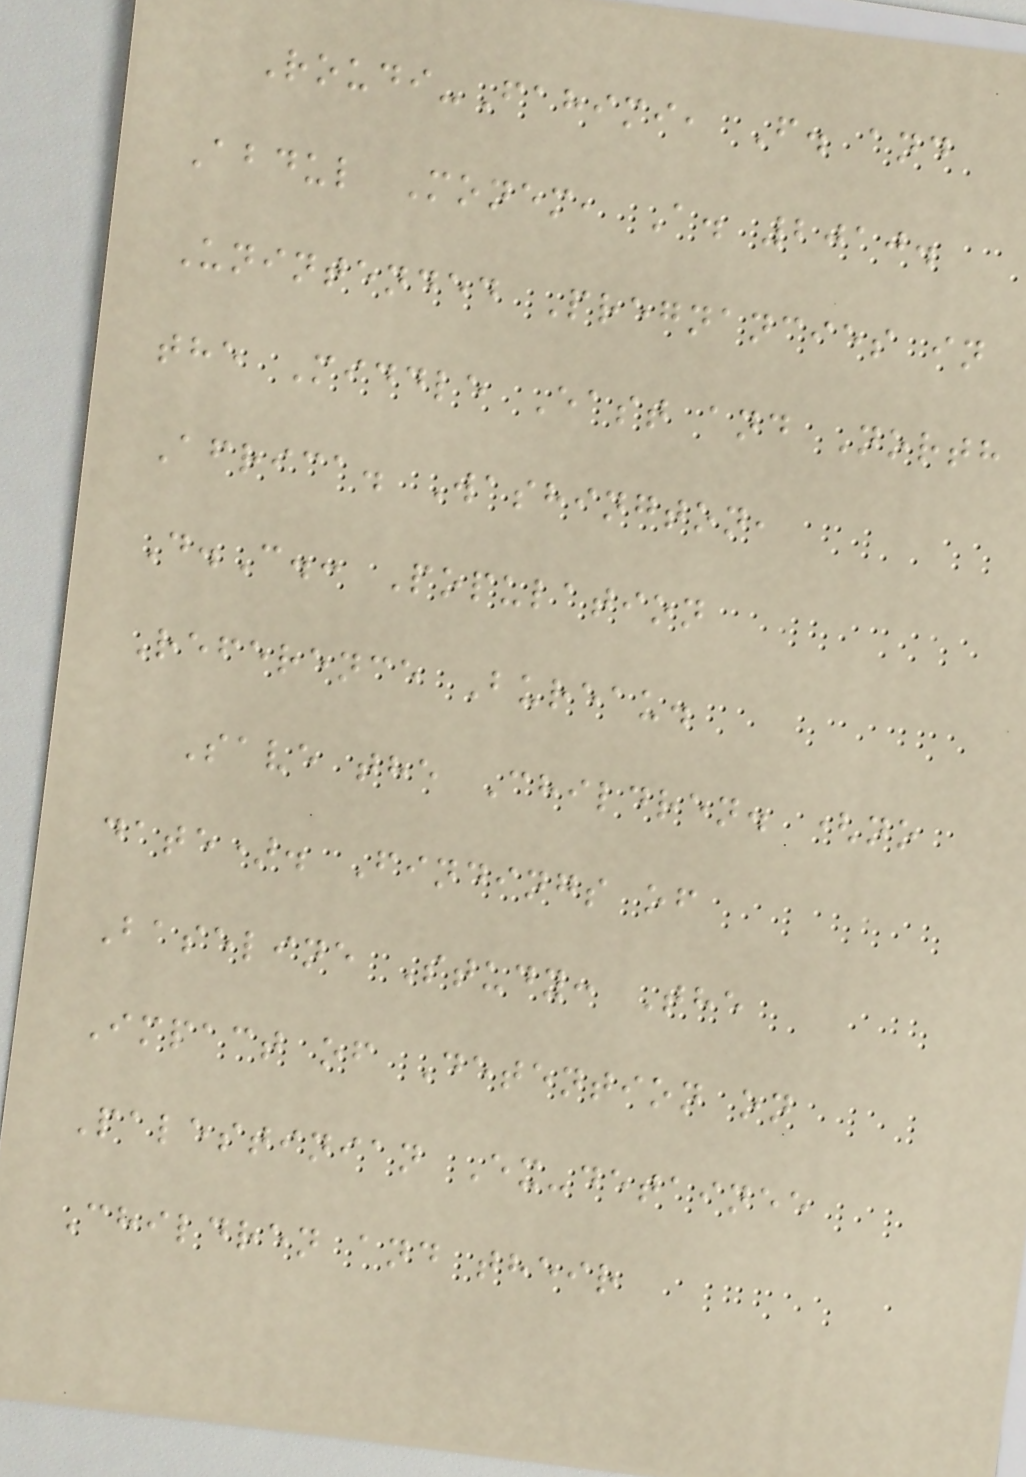Roudi-Fahimi, F. and
Abdul Monem, A. 2010.
Unintended Pregnancies in
the Middle East and North
Africa. Washington,
D.C.: Population
Reference Bureau.
Save the Children. (no
date). Findings of
Baseline Study: The
Impact of Detention on
Palestinian Ex-detainee
Children and their
